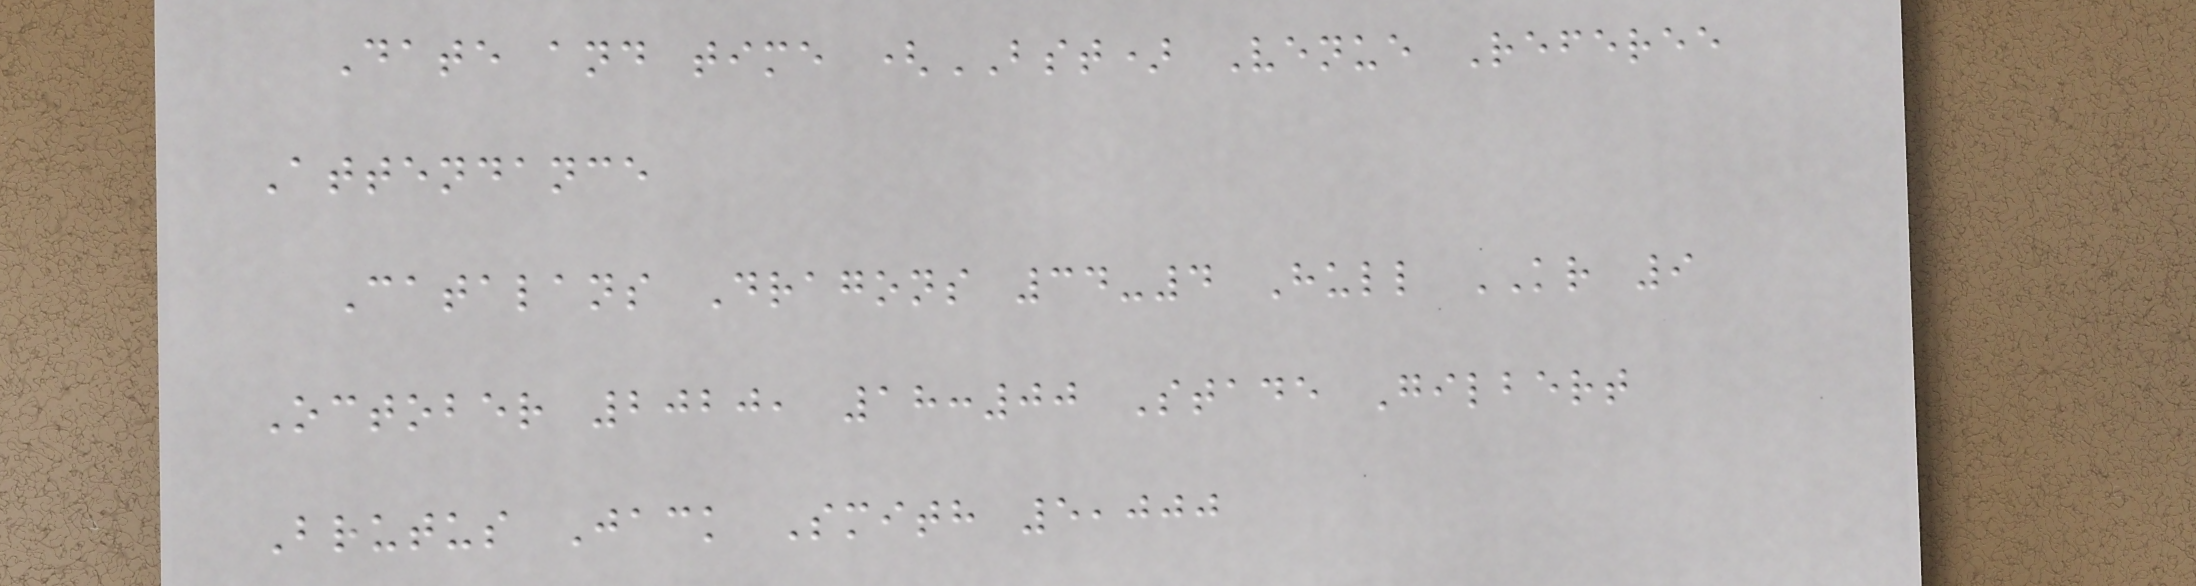Date and time (BST) Venue Referee
Attendance
Catalans Dragons 34-4 Hull KR 9
October 2020, 18:00 Stade Gilbert
Brutus Jack Smith 5,000
